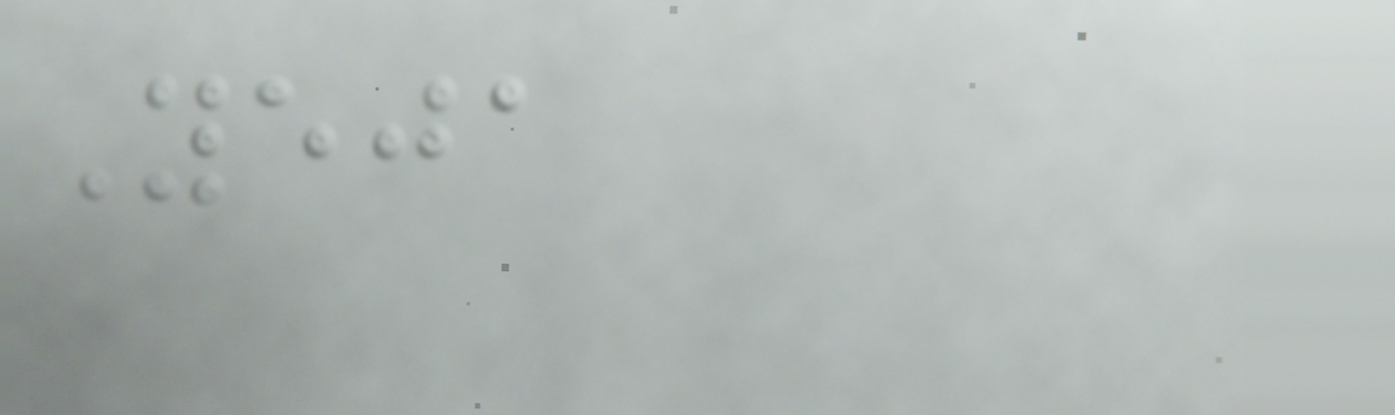Yeja
